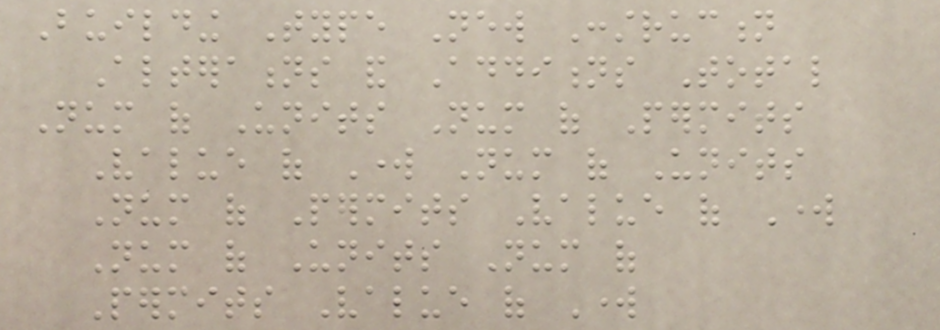Building Type New Construction
Alterations and Additions Total
Num of Units Num of Permits
Value of Work Num of Units
Num of Permits Value of Work
Num of Units Num of
Permits Value of Work
